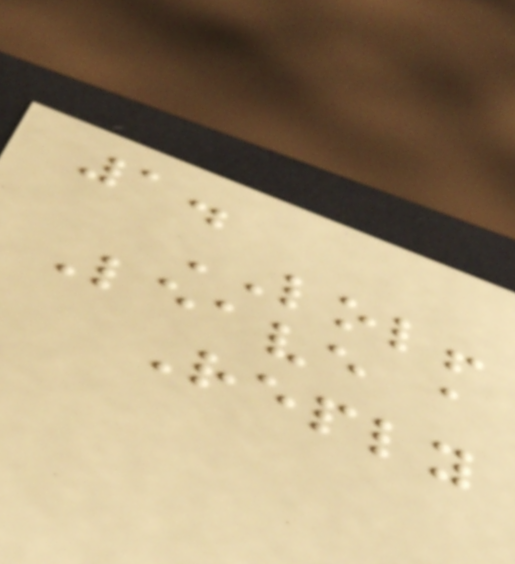1.
LOL!
Leave a
Reply
